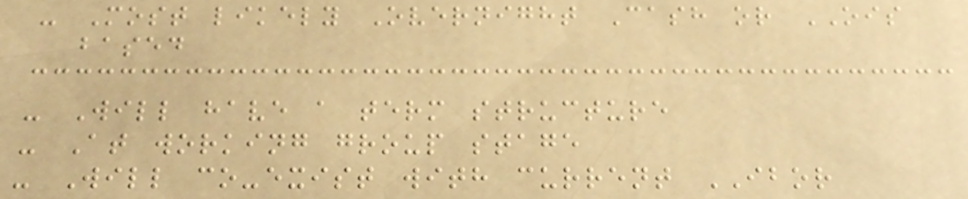- Most likely Overnight Cash or OIS
based
- Will have a term structure
- At working group stage
- Will co-exist with current IBOR
